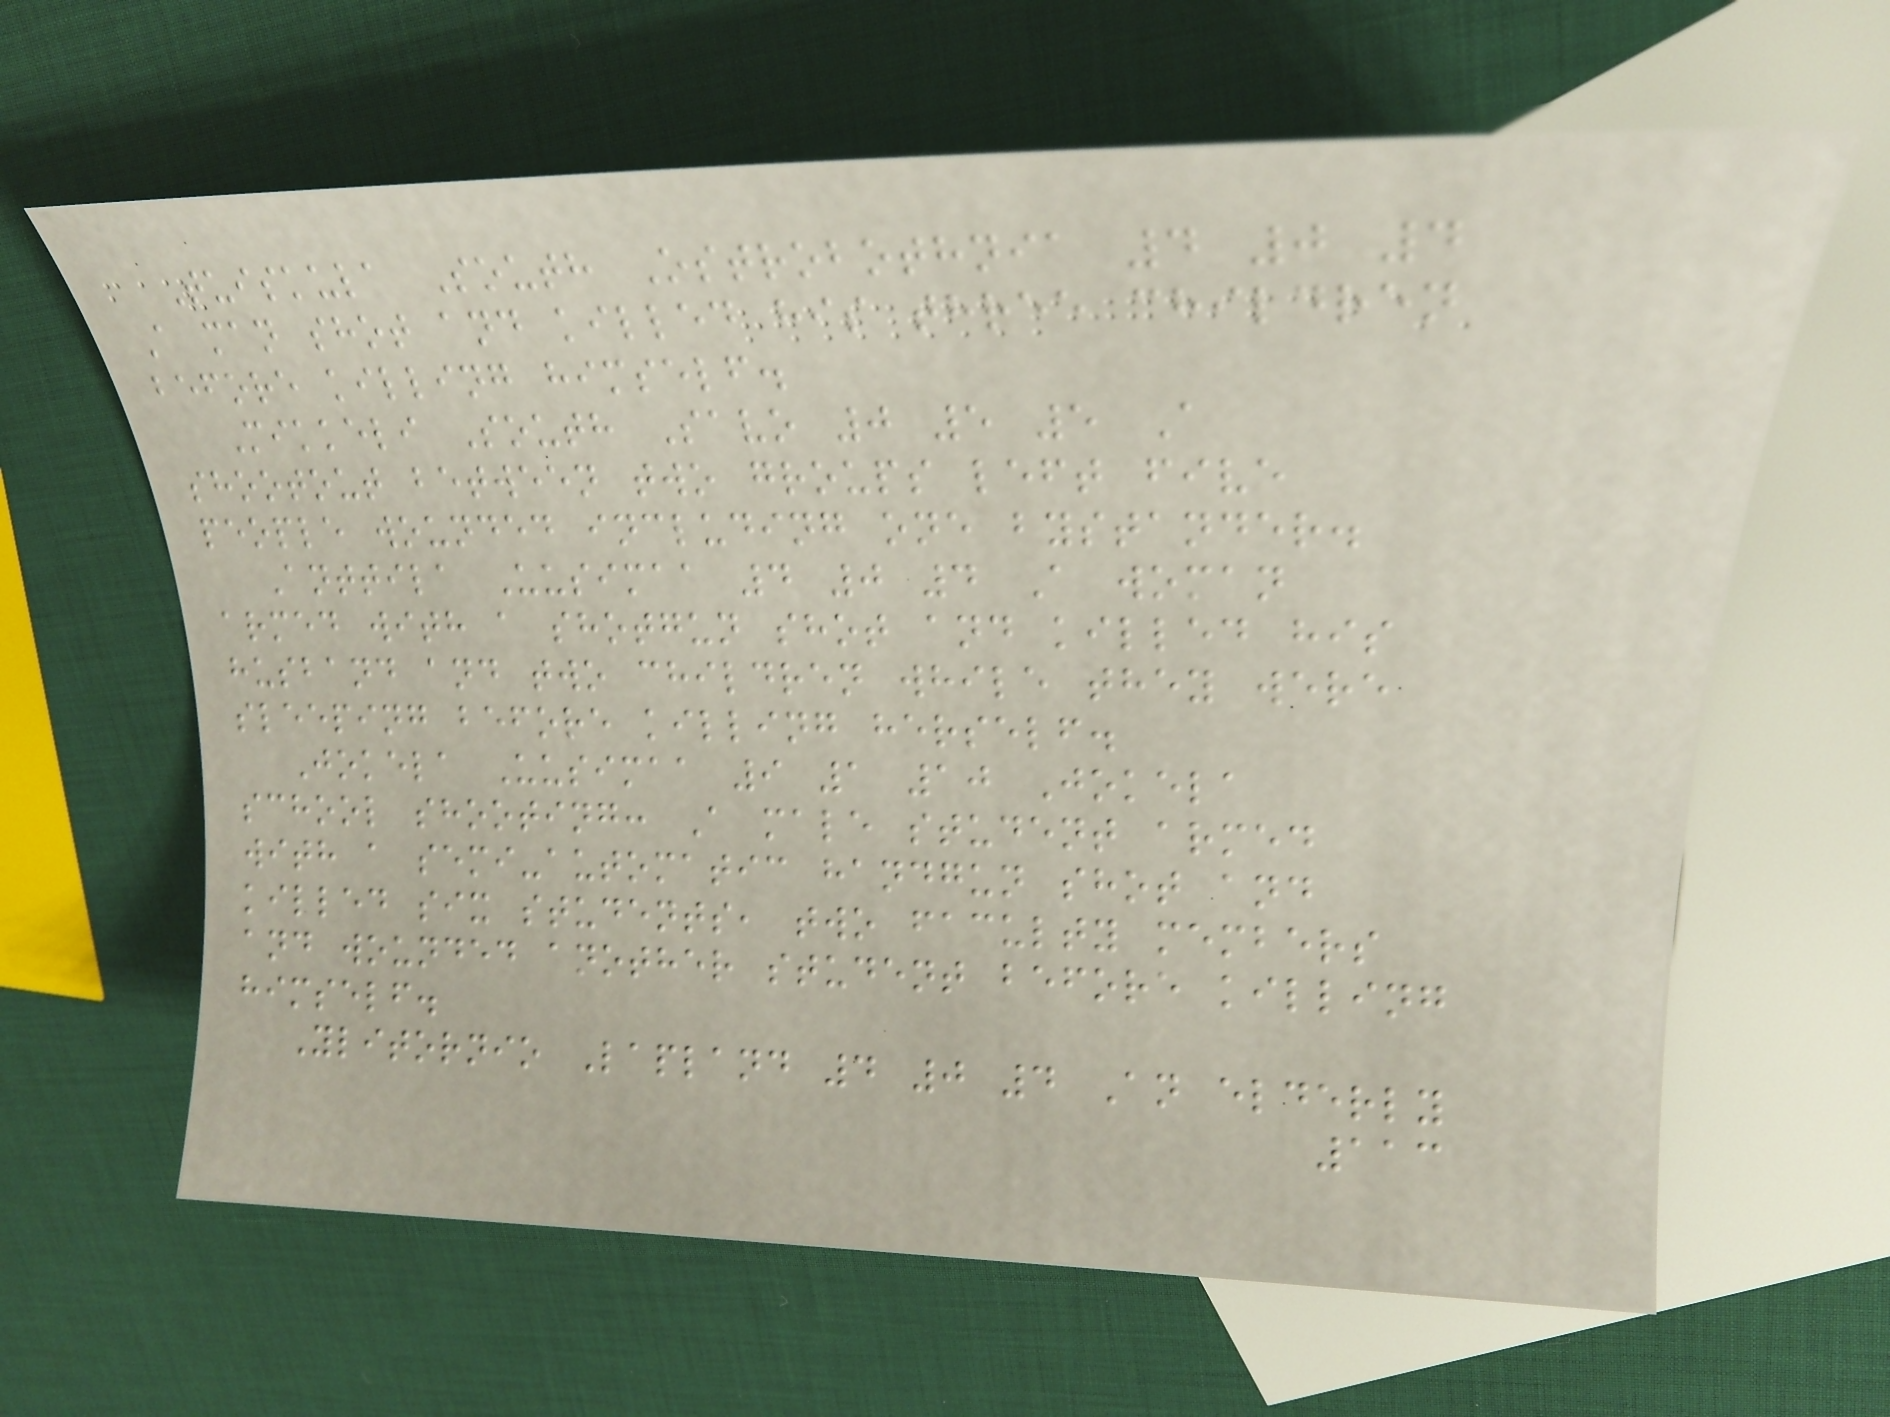Tuiskula South Ostrobothnia 4 0 4
A man shot and killed his three children
before killing himself.
Mikkeli South Savo 0 5 5 A
shootout between two groups left five
people wounded including one bystander.
Anttila Uusimaa 4 0 4 A woman
armed with a shotgun shot and killed his
husband and two children while they were
sleeping before killing herself.
Jokela Uusimaa 9 1 10 Jokela
school shooting: A male student armed
with a semi-automatic handgun shot and
killed six students, two faculty members
and wounded another student before killing
himself.
Ylitornio Lapland 4 0 4 An elderly
113
